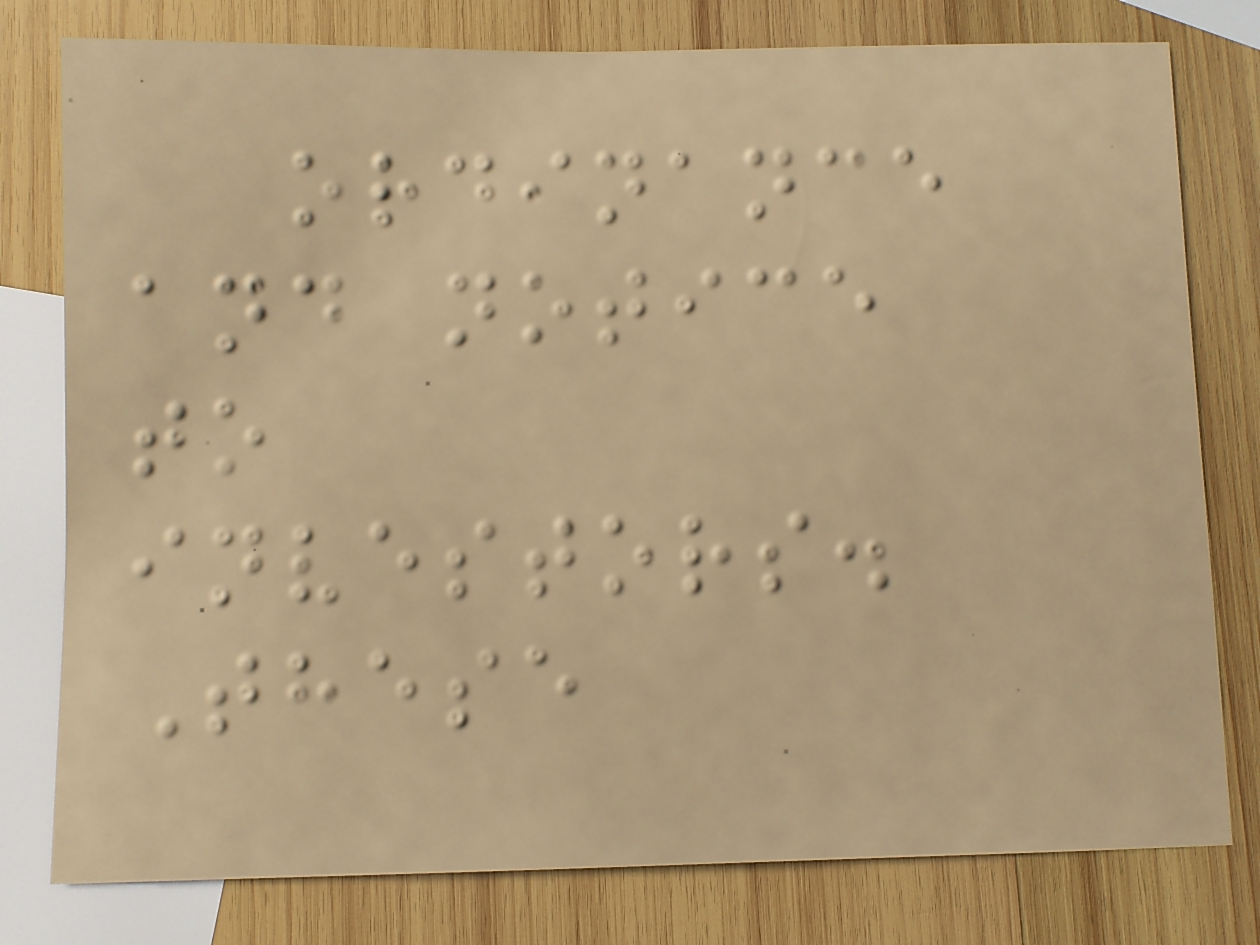ordinance
and notice
to
investors.
These
